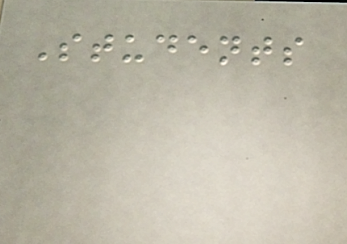Students
